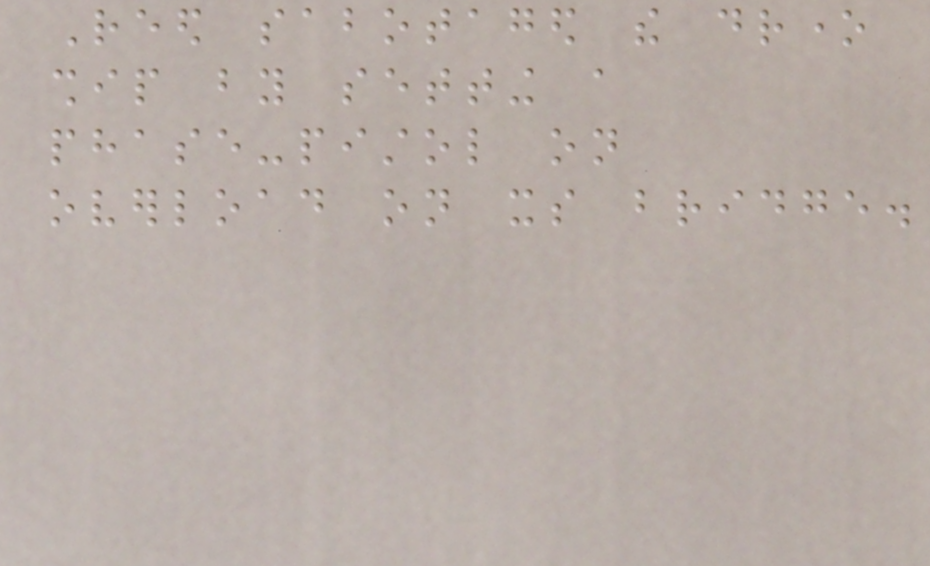Reed sabotaged the drone
ship by setting a
phase-pistol on
overload on its bridge.
